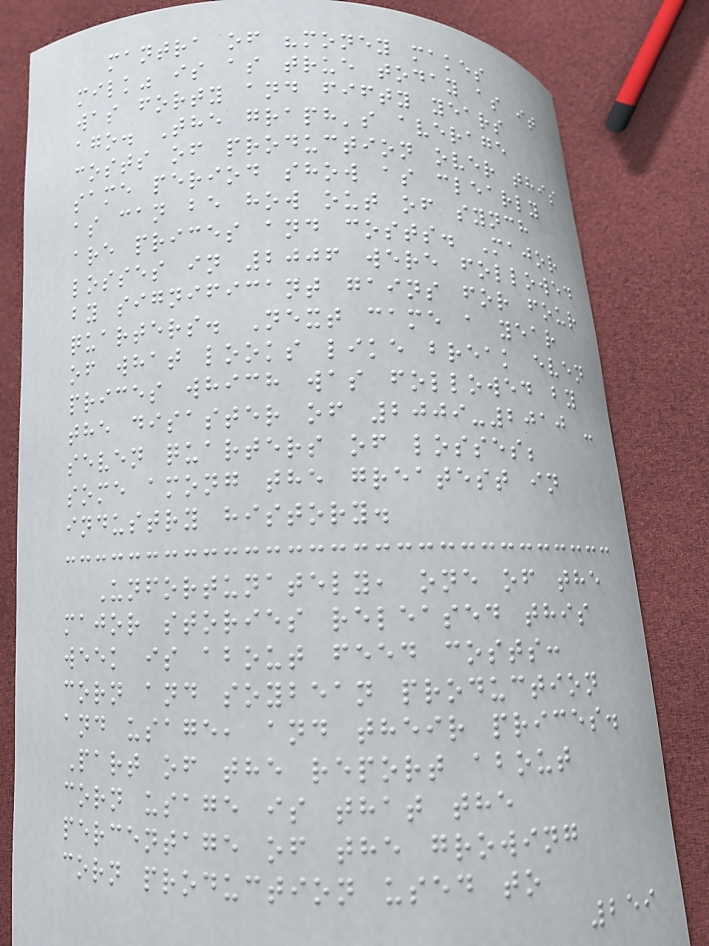mantra of "money makes
milk" is as true today as it
was forty and fifty years
ago. The graph's average
costs of production over this
same period show as clearly
as can be how out of synch
are prices and costs. Major
losses in 2006 were followed
by significant gains for four
quarters. Next came a year
of what looks like break even
prices which was followed by
the disaster of 2009-2010 -
seven quarters of losses;
some among the greatest in
industry history.
Unfortunately, one of the
major stories released this
week is about feed costs:
corn and soybean production
and usage, and their prices.
Part of the report about
corn usage is that the
percentage of the growing
corn production used to
259
